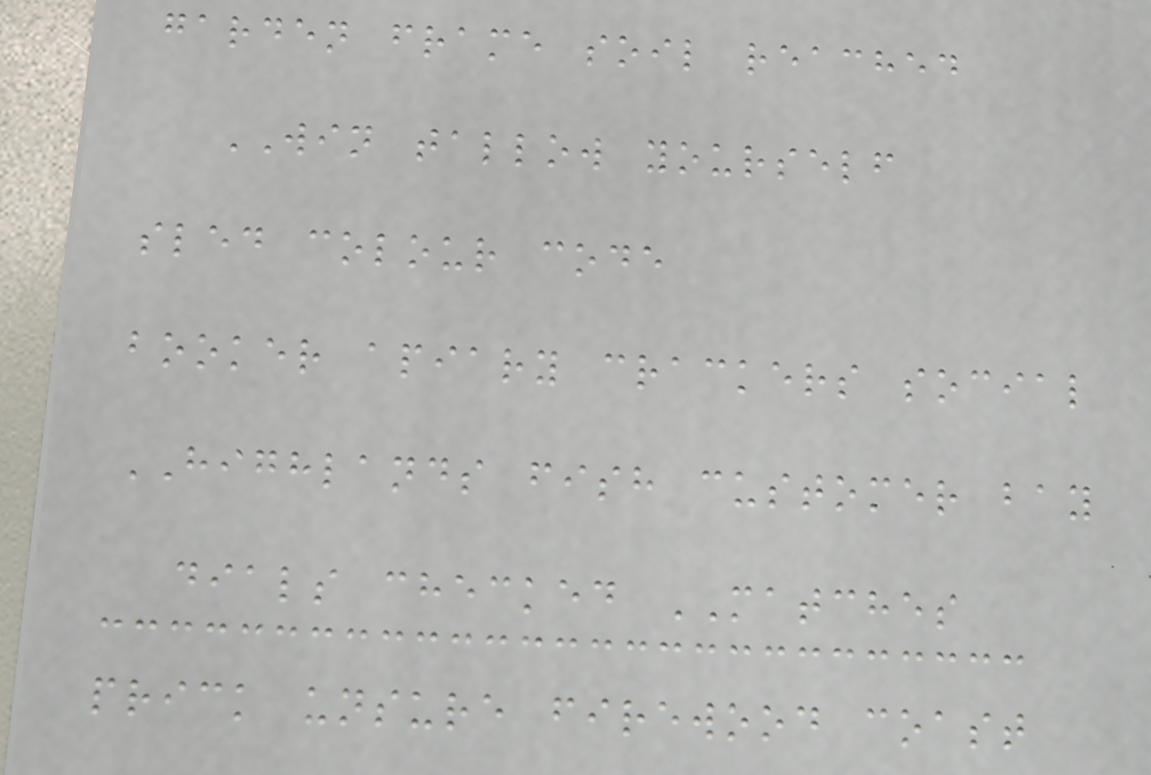garden frame soil reached
WIN tallow yourself
sled colour code
booker apiary crackers social
HIGHLANDS fish customer bay
dials checked MATCHES
prick unsure firewood coast
